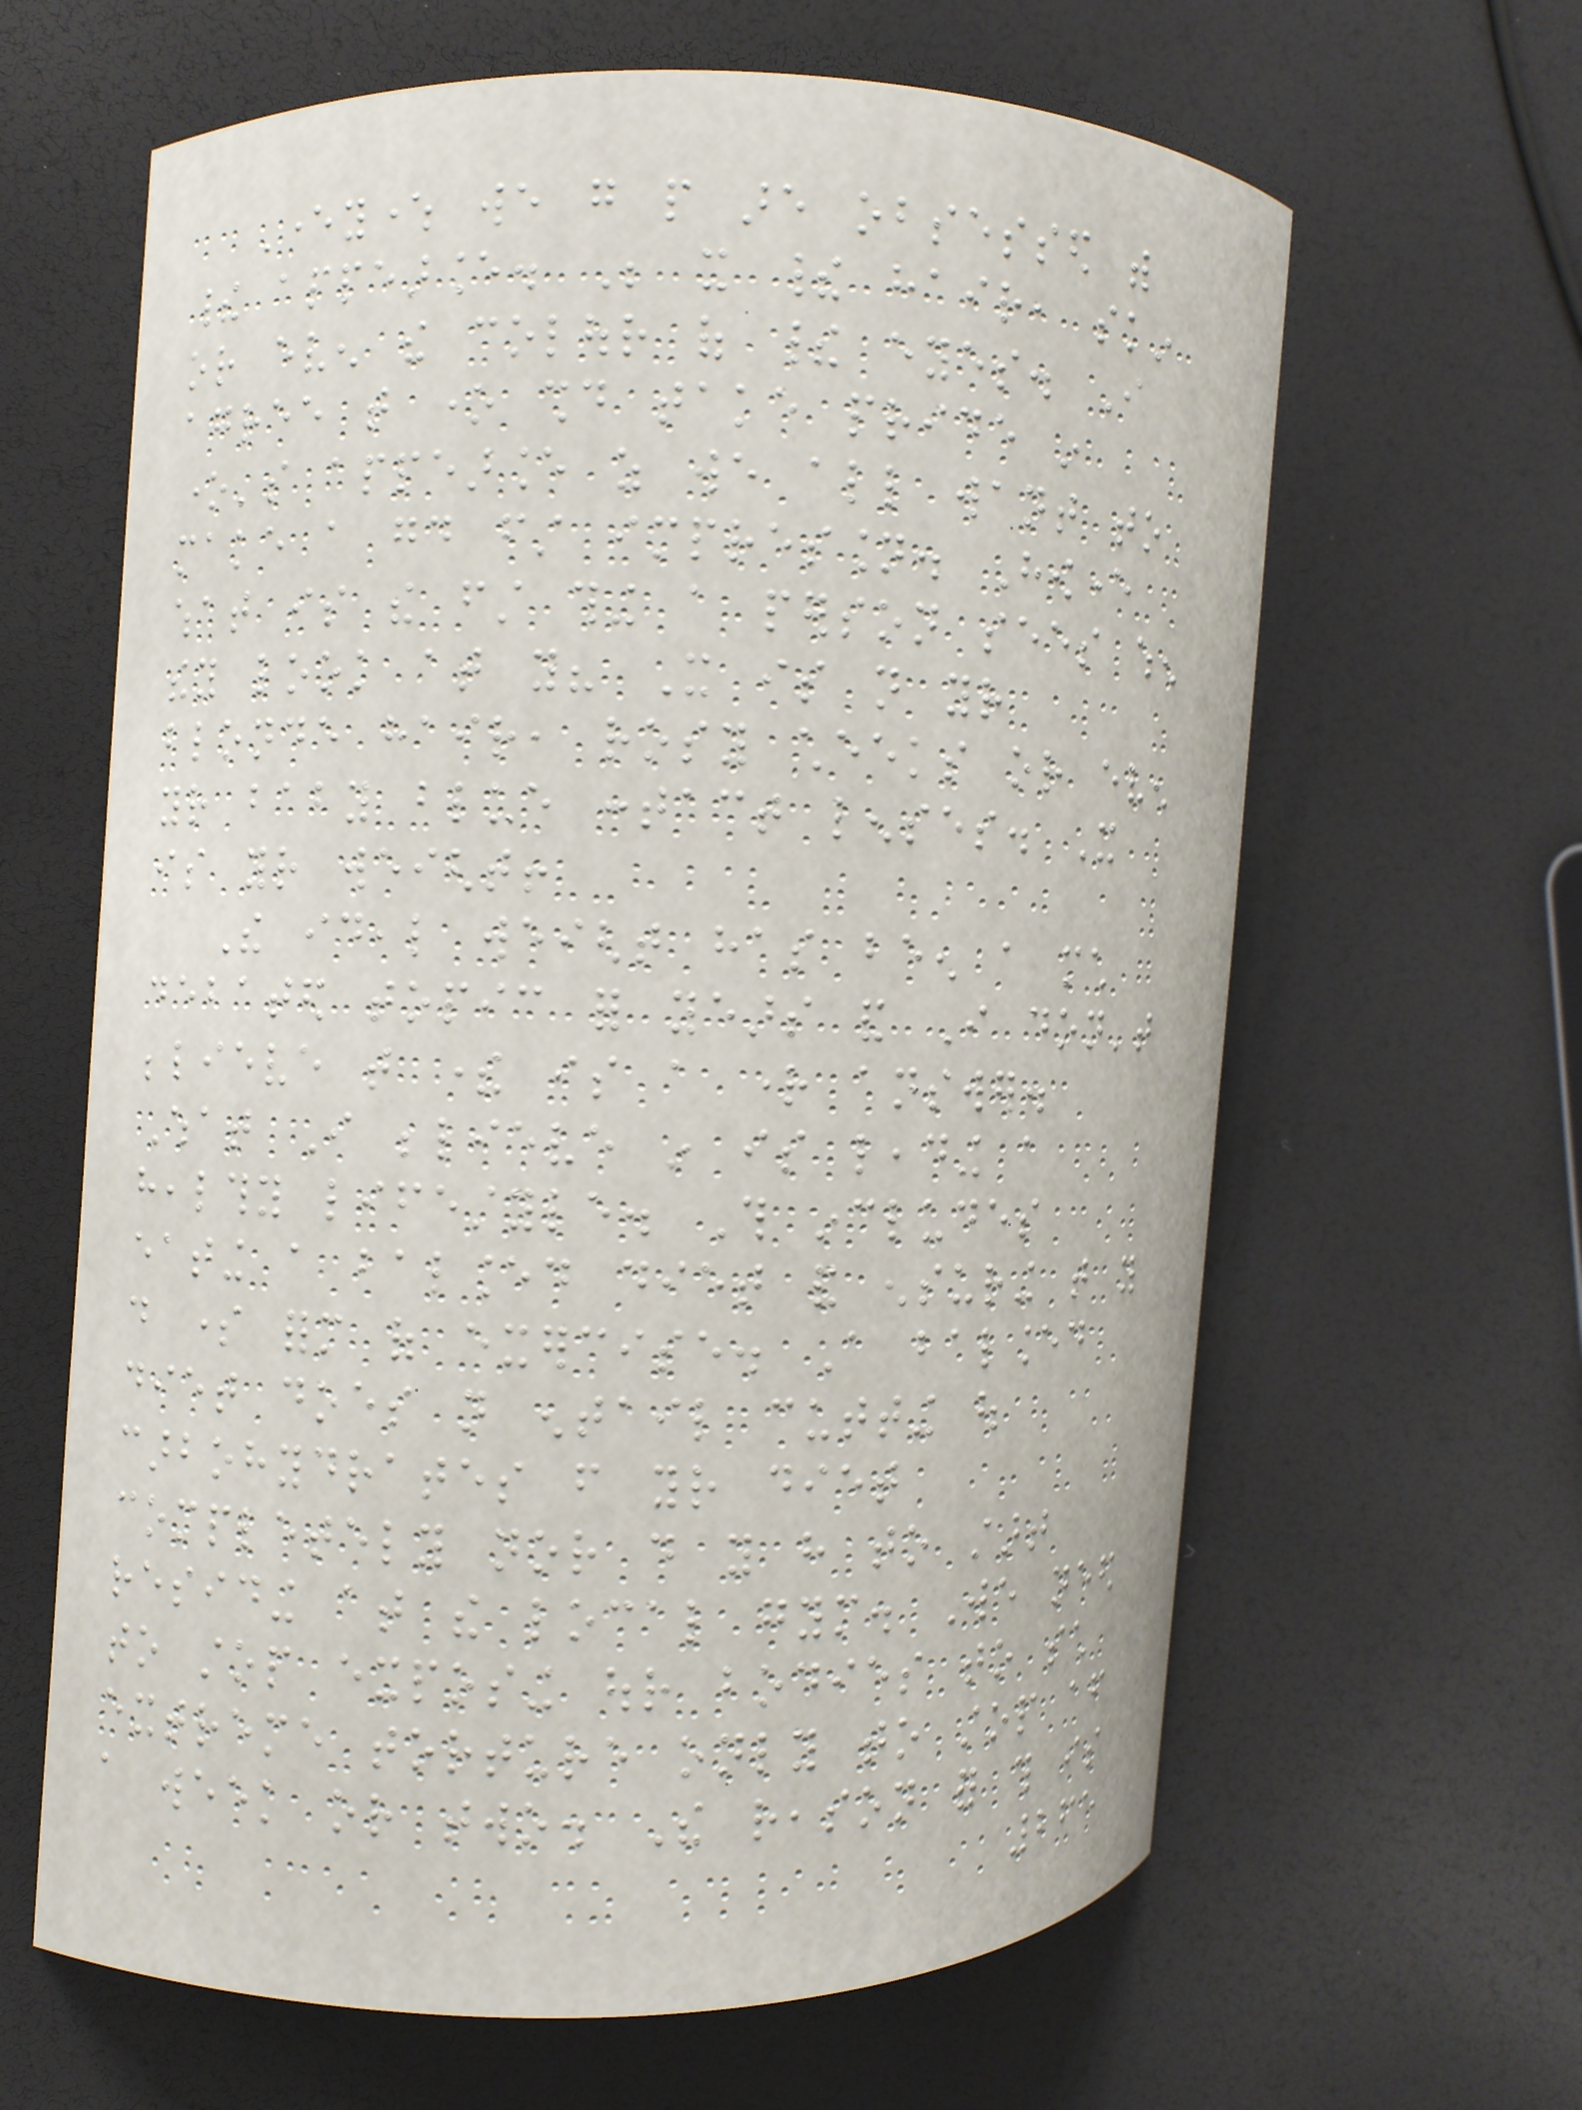Everywhere we go people are obsessed with
their appearance. Be it their hair, skin
or even the colour of their eyes. I
agree that one should take pride in
one's appearance as we all want to
make a good first impression. However
what is the first thing a person sees when
they look at you? It is not your
blonde hair, rosy cheeks or even
your baby blue contact lenses. It
is your weight!
The ideal weight has been a much
debated topic for years and I don't
believe that there is a right answer.
What I believe in is leading a
healthy lifestyle. This includes
eating a balanced diet and ensuring that you
do some form of exercise. A balanced
diet does not entail cutting out
carbohydrates from your diet
completely nor do you have to start
residing at the local gym. We need
to stop exposing our bodies to such
extreme torture only to stop after
a week or two. The reason for this is
265
